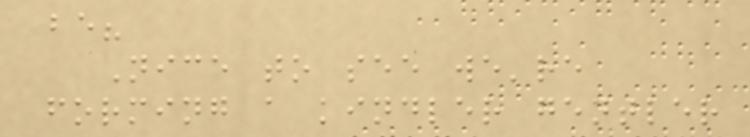be?
Nice to see we're
forming a kindler gentler
